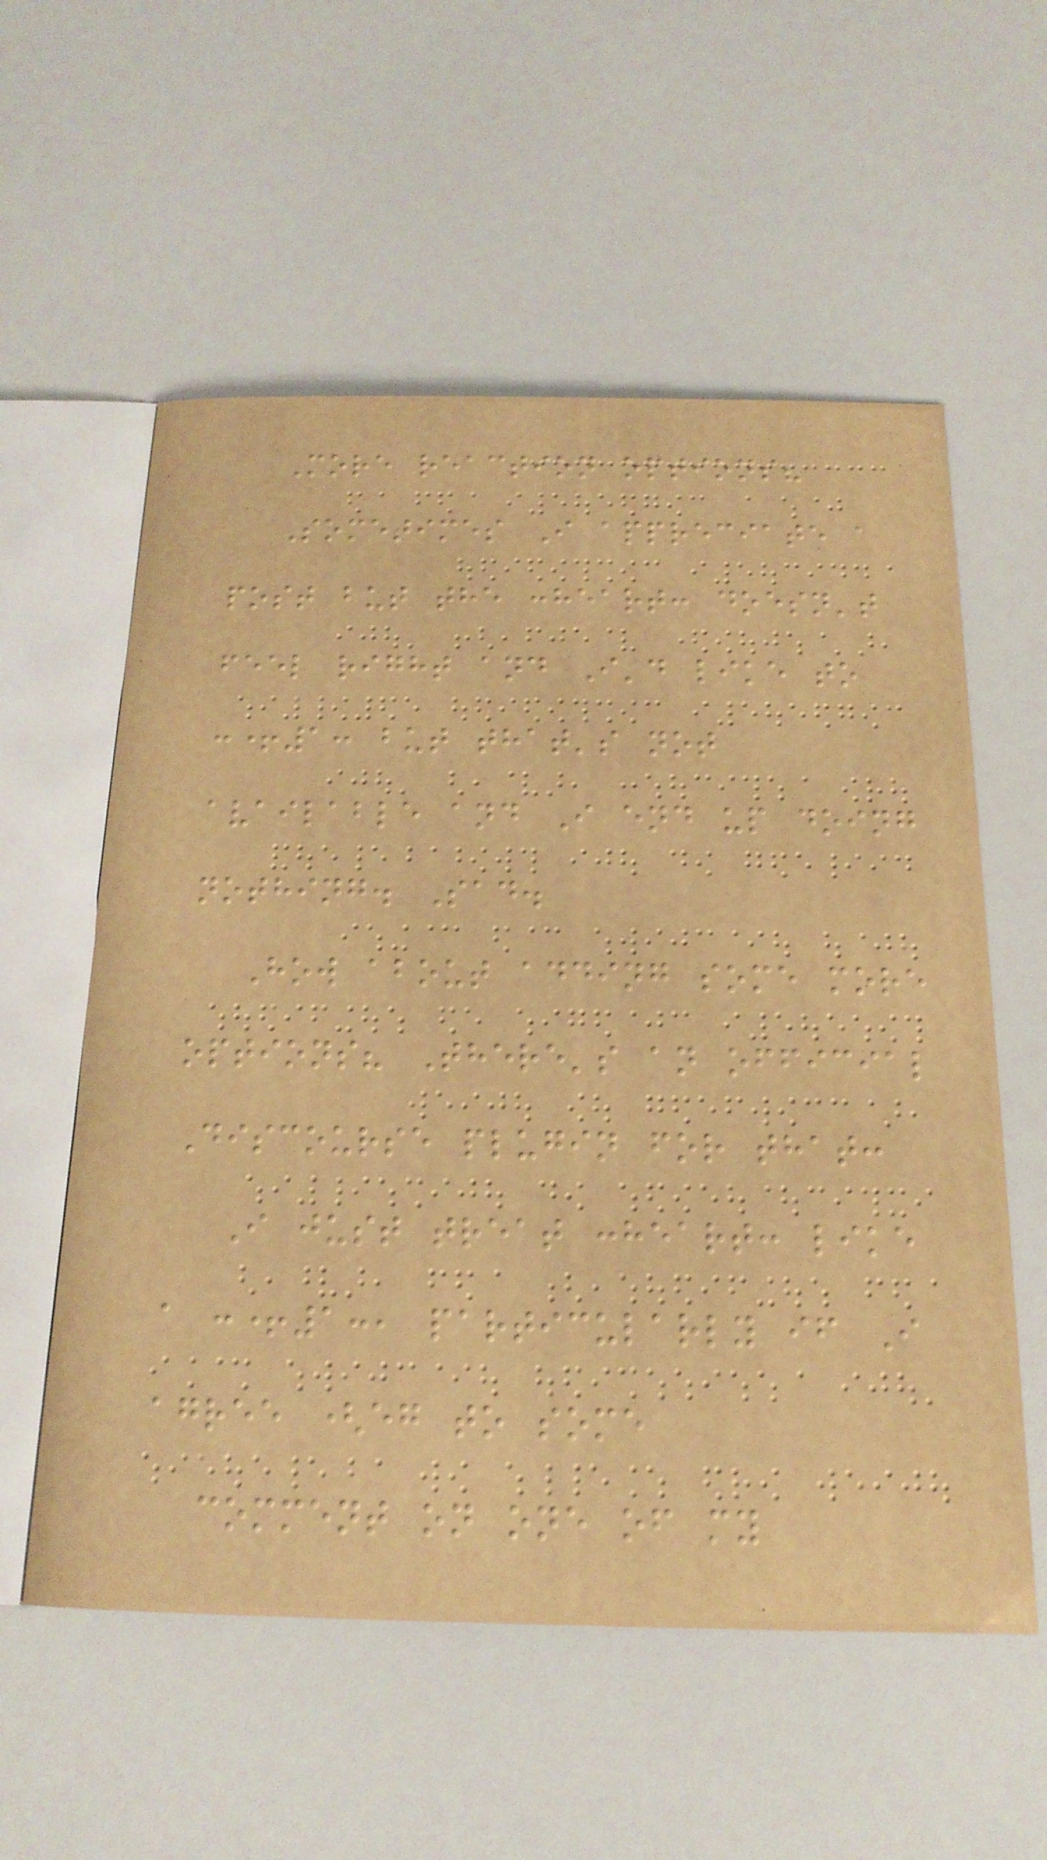More reaction options?
Sometimes I appreciate a
post but the :heart: doesn't
feel right and I'd like to
:+1: but that's not
available and I end up doing
nothing. Sad.
How about adding some more
options? There's an official
Discourse plugin for that:
I just treat :heart: like
a :+1:, particularly if I
agree (eg to some
comment on one of my
